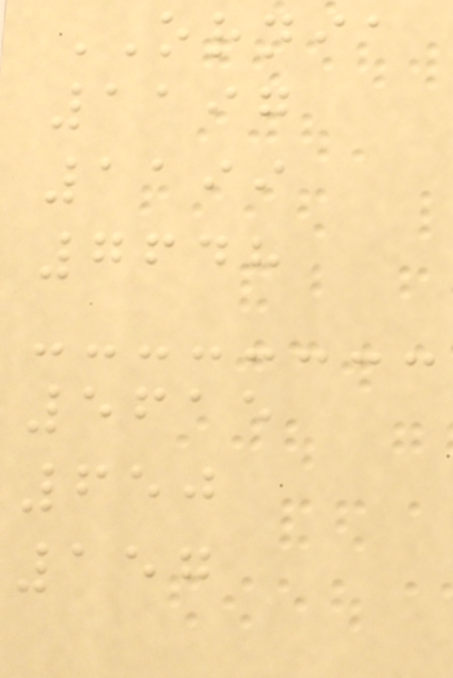ORNIA
1197
1199
7648
5615
650
157
